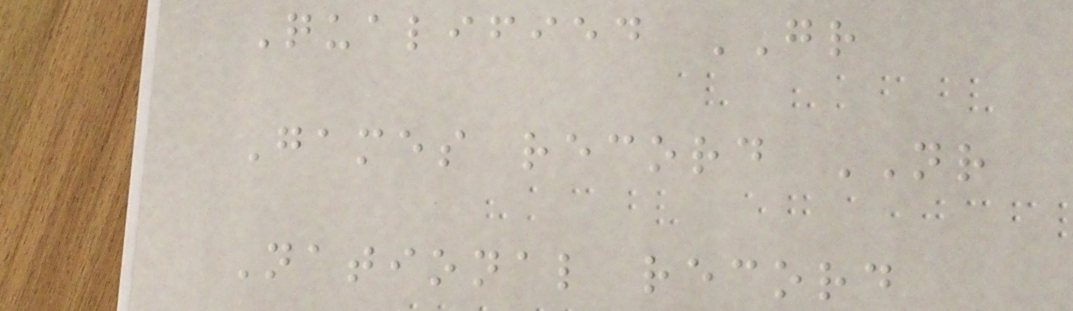Qualified GR
Games record NR
National record
